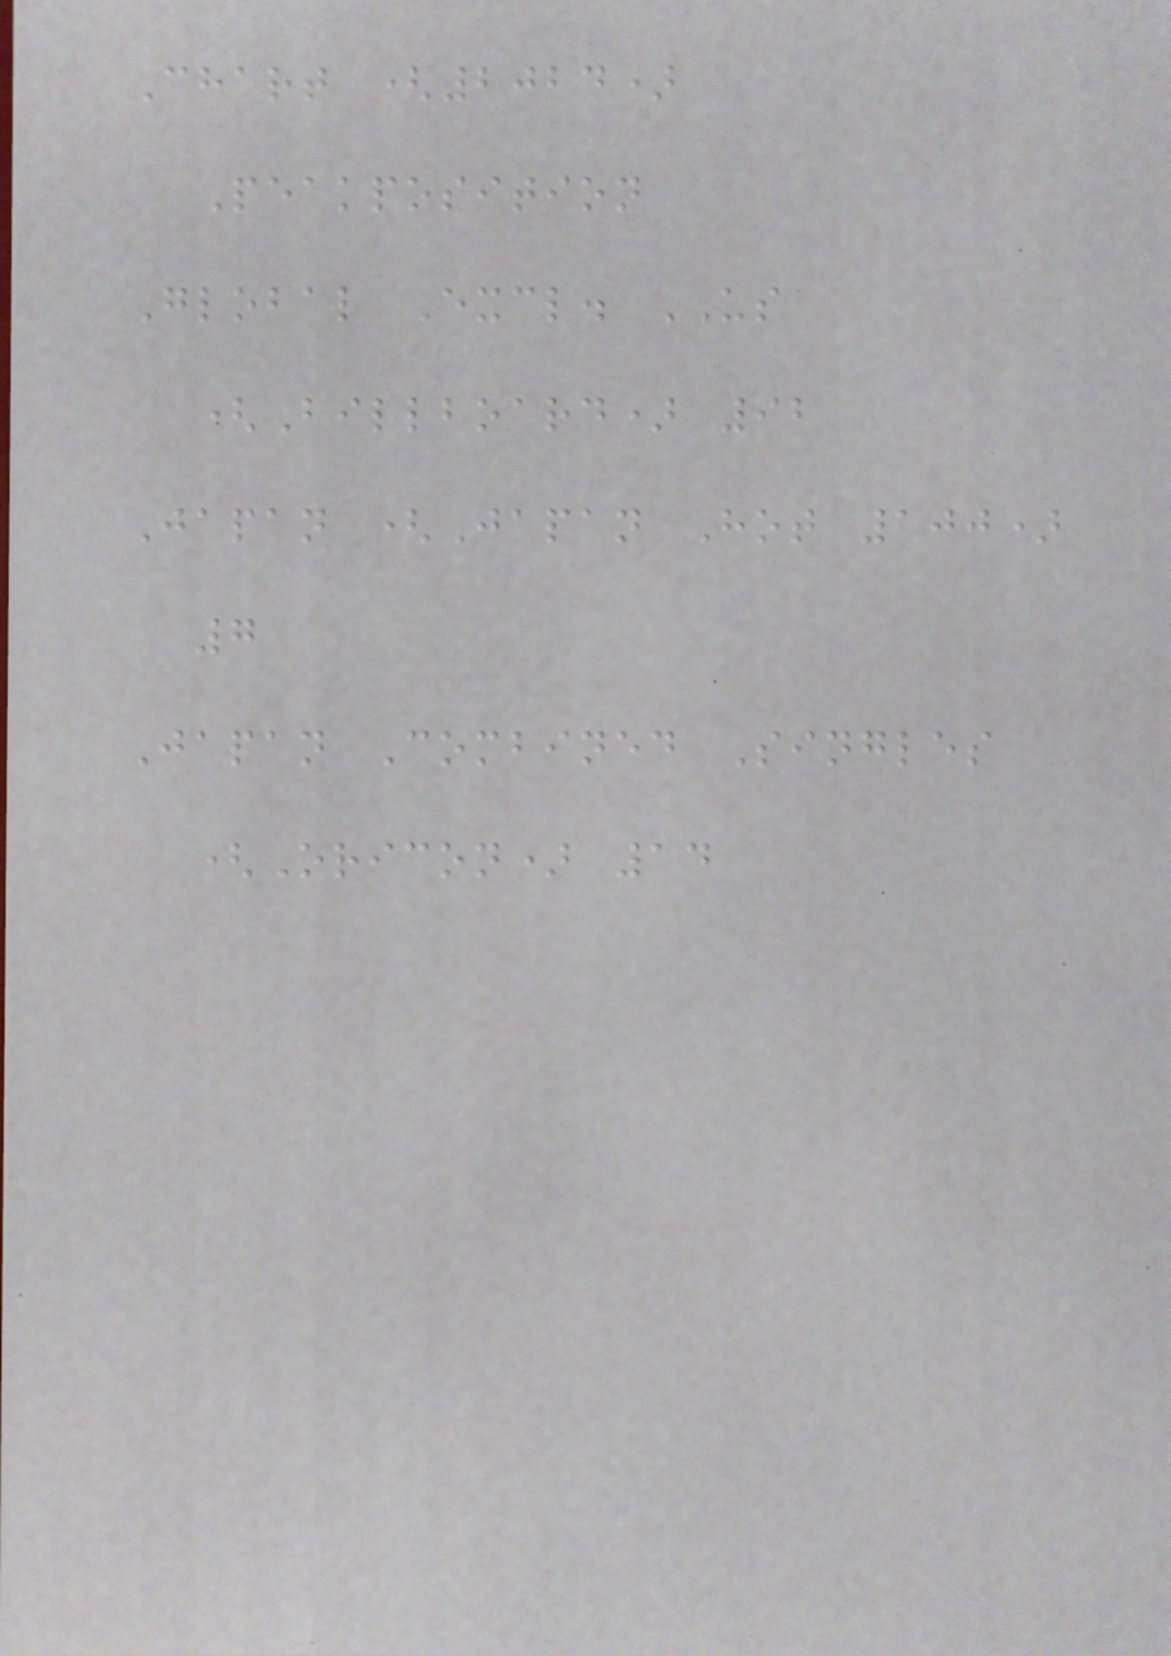Chart (2024)
Peakposition
Global Excl. US
(Billboard) 92
Japan (Japan Hot 100)
7
Japan Combined Singles
(Oricon) 14
